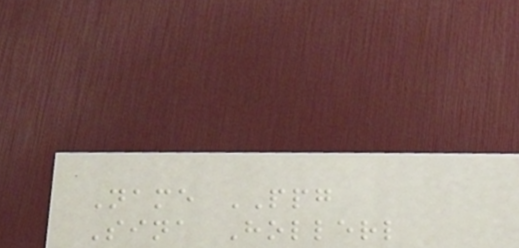Name PPG
Sina Hollerl
